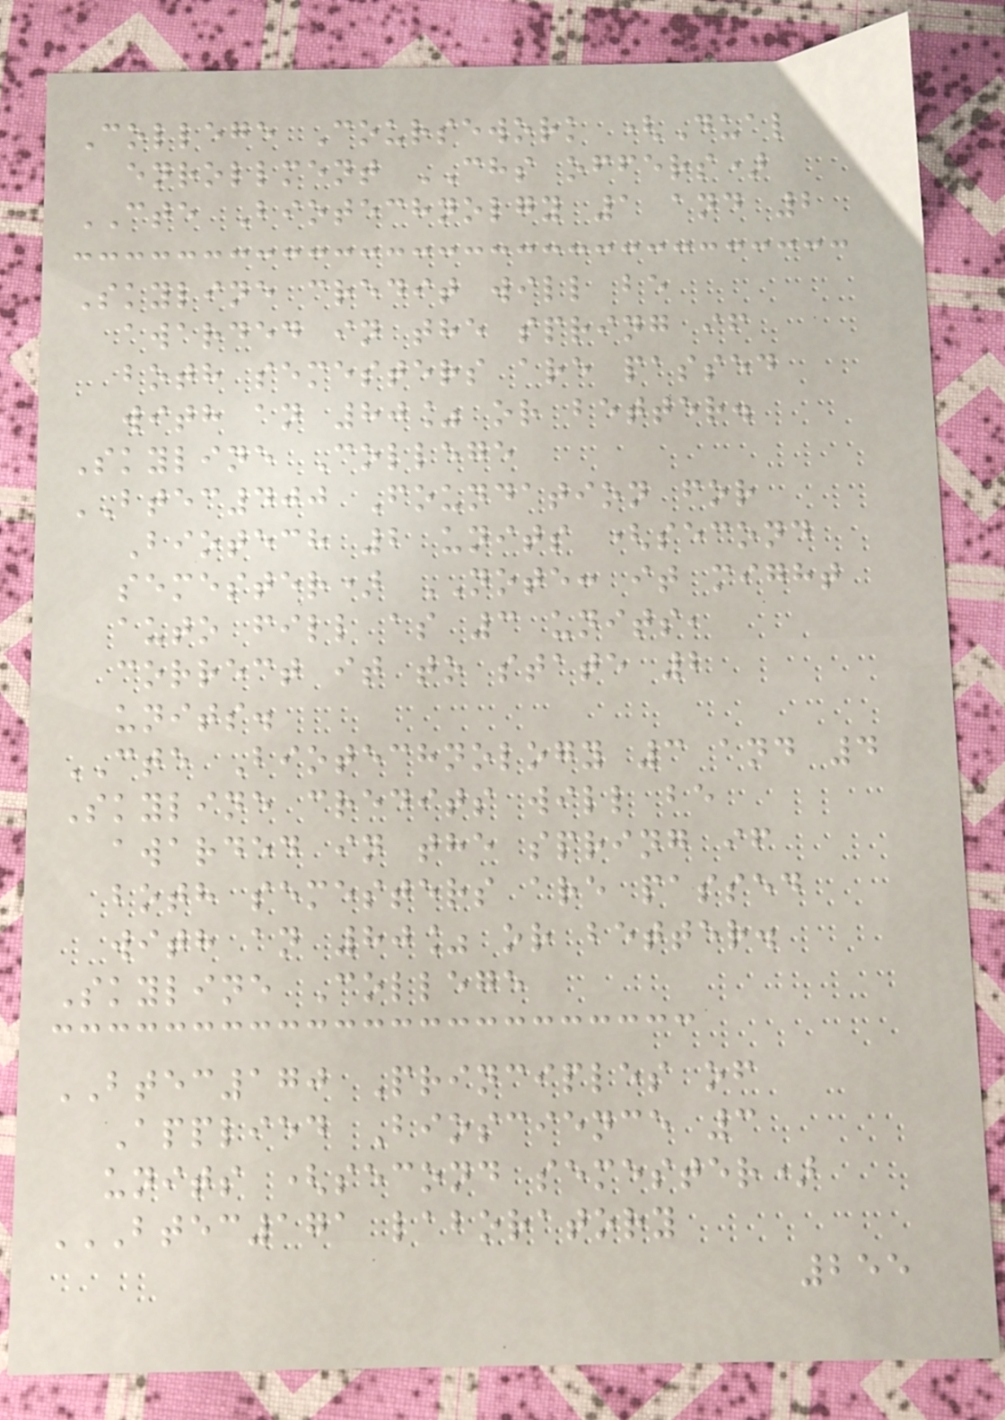College Coursework (Dual
enrollment CHS offers)
CTE Biotechnolgy 1 and 2
Skyline credit will be
awarded in the spring if
both semesters are passed
with an 80% or better.
Skyline College
BTEC400 Foundation for
Biotech 2 units (second
semester) NOTE: it might
auto fill as 3 units,
correct it to state 2
units.
CTE Biotechnology 3 and 4
Skyline credits will be
awarded in the spring if
both semesters are passed
with an 80% or better.
Skyline College
BTEC170 Principles of
Applied Bioscience 3
units (second semester)
BTEC171 LABORATORY
255
